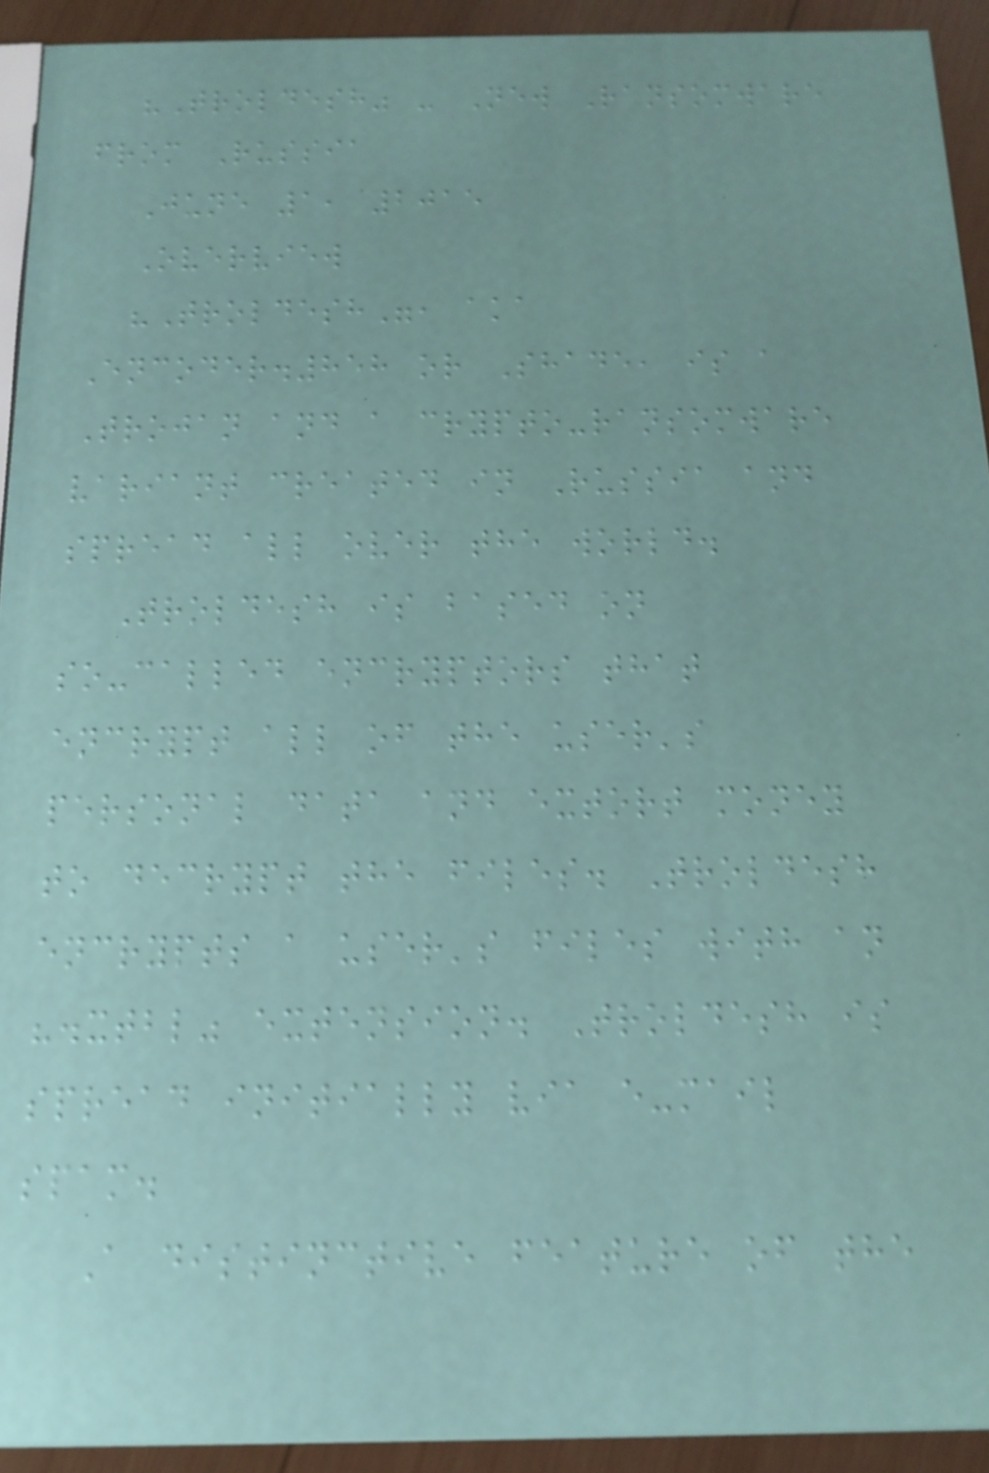"Troldesh" - New Ransomware
from Russia
June 1, 2015
Overview
"Troldesh", aka
Encoder.858 or Shade, is a
Trojan and a crypto-ransomware
variant created in Russia and
spread all over the world.
Troldesh is based on
so-called encryptors that
encrypt all of the user's
personal data and extort money
to decrypt the files. Troldesh
encrypts a user's files with an
".xtbl" extension. Troldesh is
spread initially via e-mail
spam.
A distinctive feature of the
